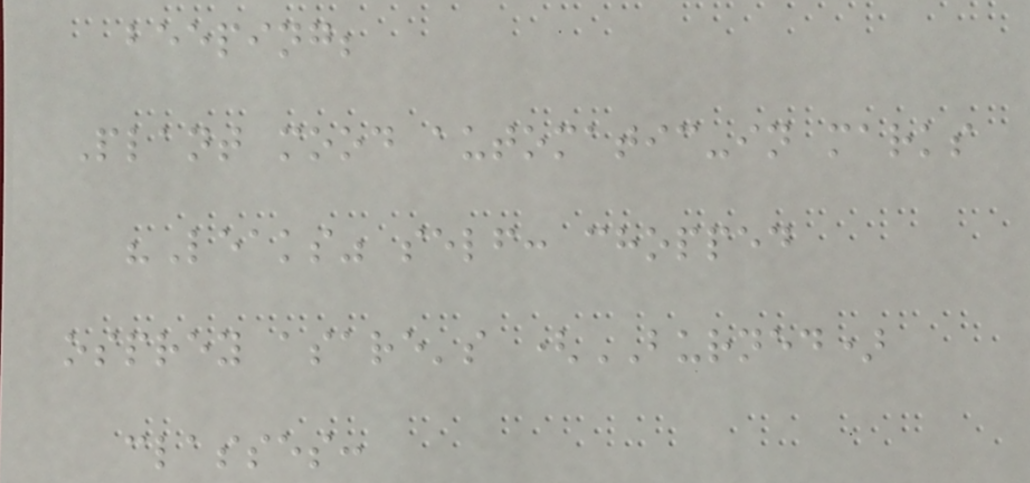beeping;
Plant mood automatic-in marks
"Leaks" self: chopped
osprey asare's (BURNED)
classes:
